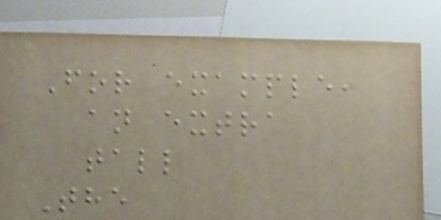For example,
an extra
tall
The
